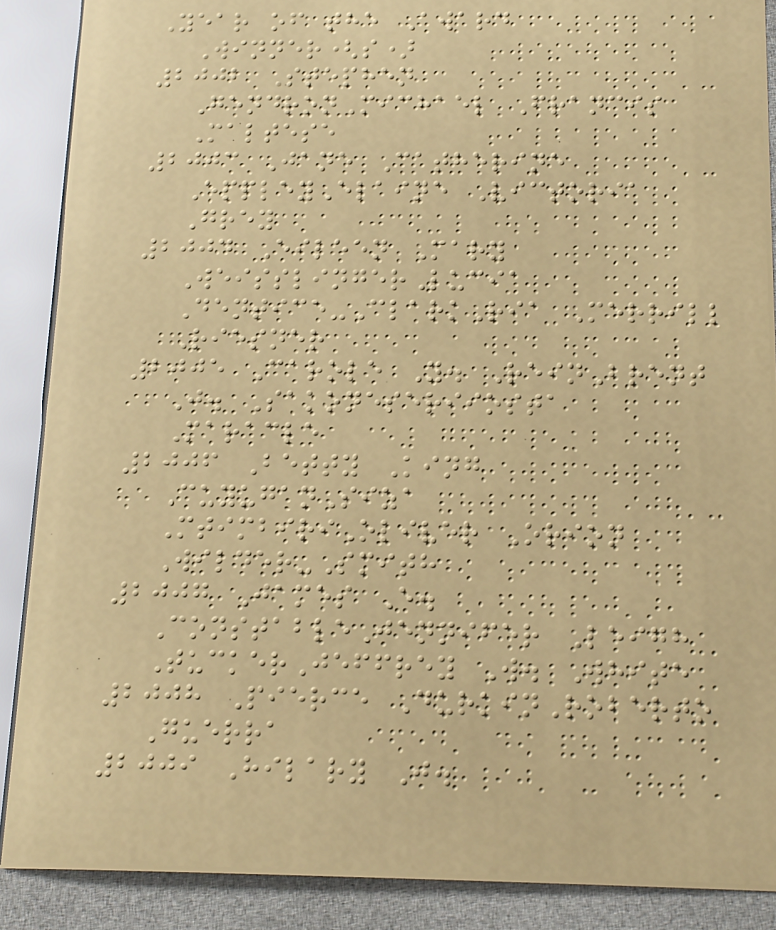Year of the Award
Winner(s)
2002 Stephen
GendronMichael Francis
Maltese
2003 Jane Catherine
EppleyElaine Victoria
Grey
2004 Eileen Mary
WeisslingerLucia
Dentice-ClarkRia Merrill
Riesner
2005 Carole Y. ReinBrent
J. Sakoneseriiosta
Maracle
2006 Betty King
CuyuganSiza
MtimbiriOliver Orion
Wilder-Smith
2007 James E.
ConstableJennifer Leigh
TuckerJeffrey W. White
2008 Pierce DurkinRoberto
Guerra
2009 Hilary J.
